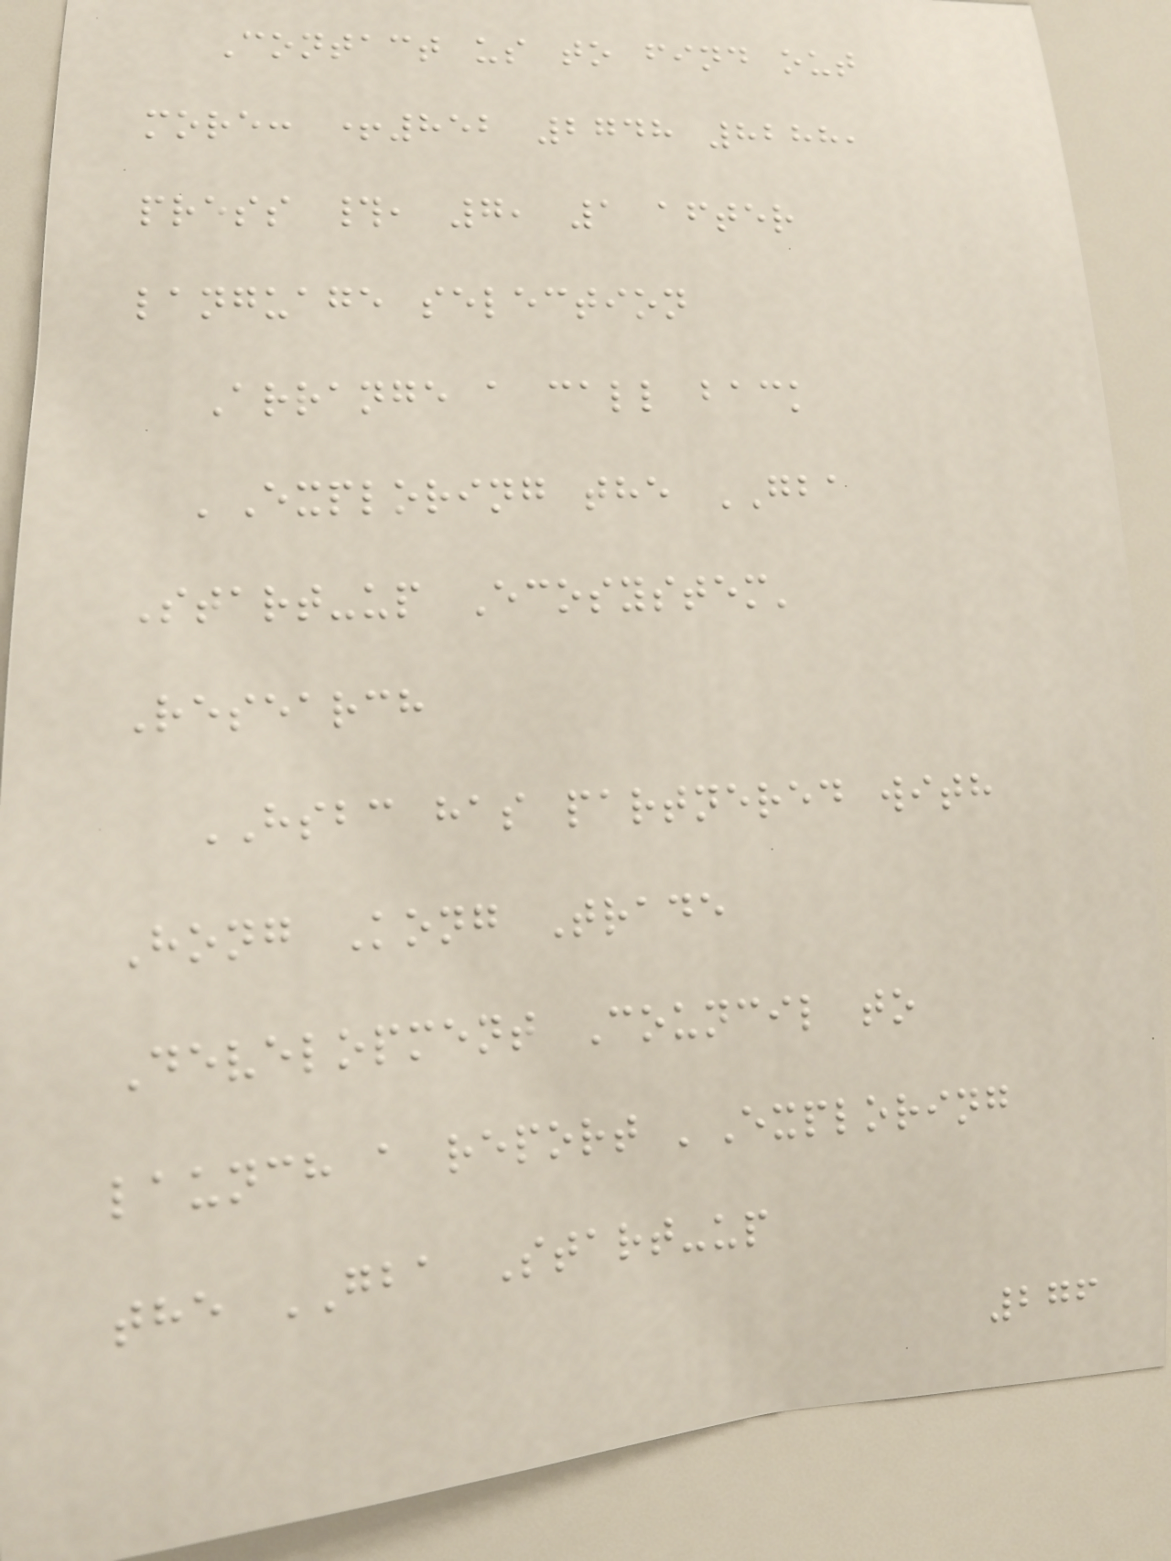Contact us to find out
more: +852 2748 8288,
press #, 7, 1 after
language selection
Arrange a call back
'Exploring the GBA
Start-up Ecosystem'
Research
HSBC has partnered with
Hong Kong Trade
Development Council to
launch a report 'Exploring
the GBA Start-up
276
